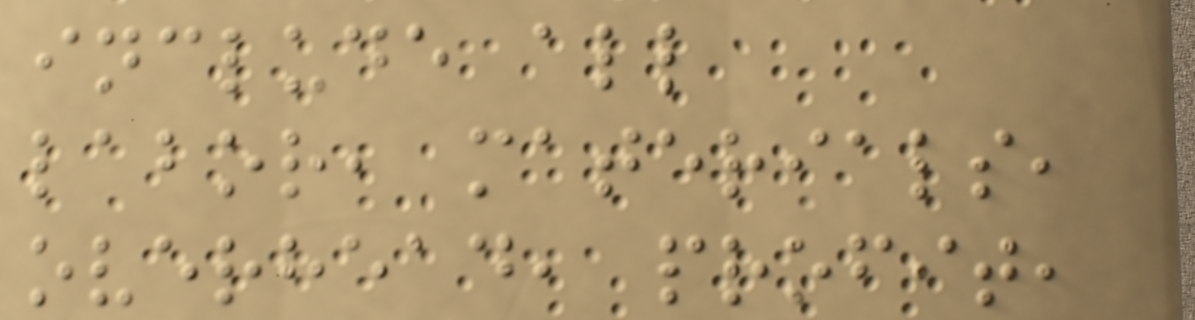include all
labor, materials,
overhead, profit,
